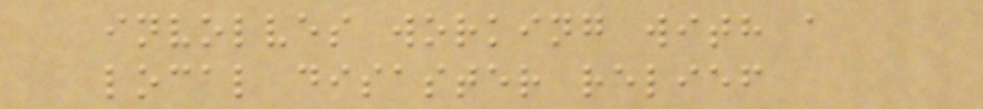involves working with a
local disaster relief
